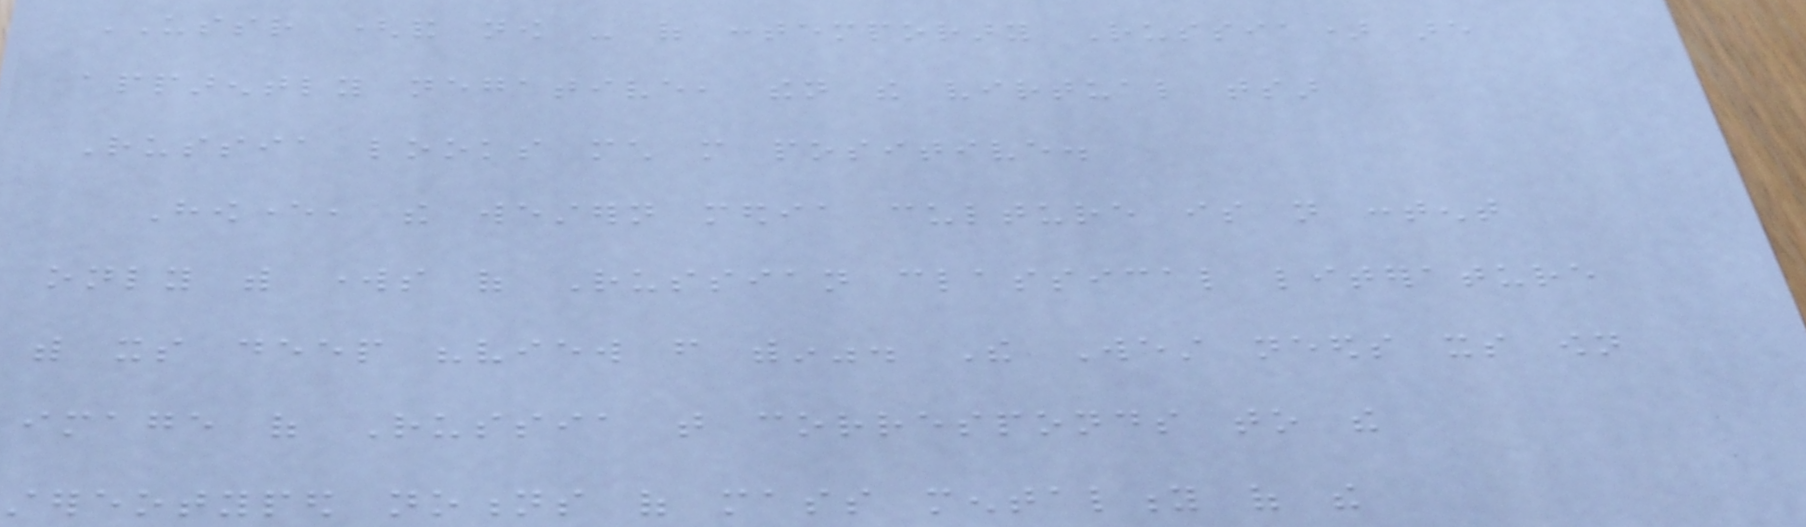USSR (and now - of contemporary Russia) are
apparently negative, then the virtual tsar
Russia looks much more positive.
However, the western media culture is not content
only with works of Russian classical literature
with its deep "view from within". The West needs its own
image of Russia that corresponds to the
stereotyped notions of mass mentality of the
